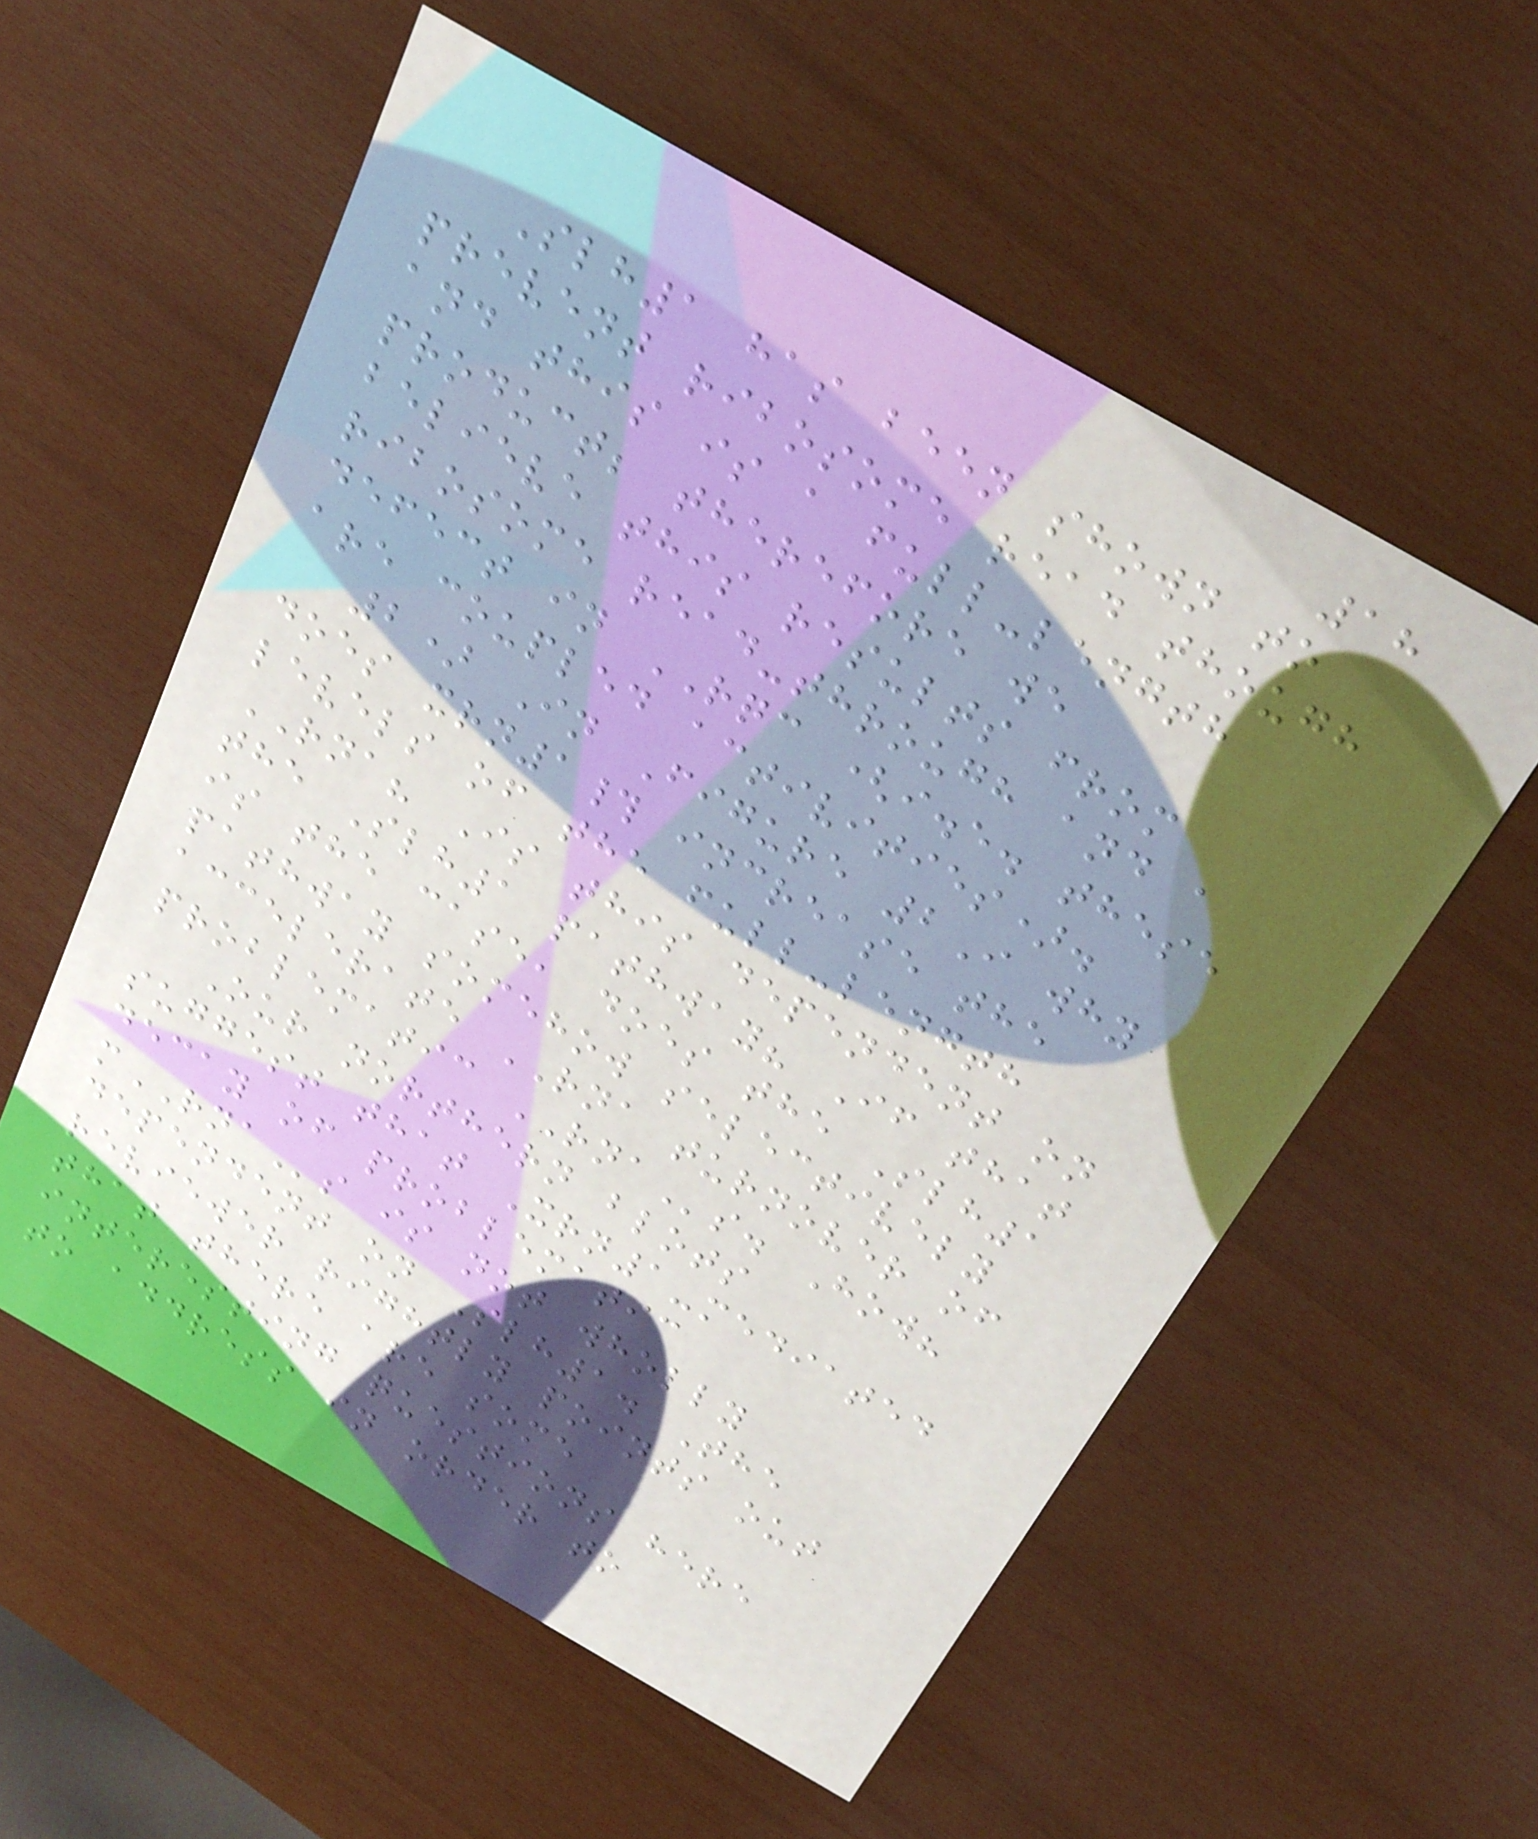18
Slh1 has been shown to
prevent ribosome read though
and this is a full-length
product; therefore we
believe this results from
ribosome read-through and a
defect in RQC (i.e. these
are coupled activities).
2) In Figure 2I why
does xrn1# increase the
levels of the full-length
RNA? Is this dependent on
the Slh1 pathway? If that
is the case, does the Slh1
pathway somehow selectively
accelerate RNA turnover of
problematic RNAs. How?
Our northern blots
suggest that Xrn1-mediated
decay of problematic
mRNAs is not wholly
dependent on Slh1. The
reviewer rightly points out
that there are some
interesting questions here
to address in order to
